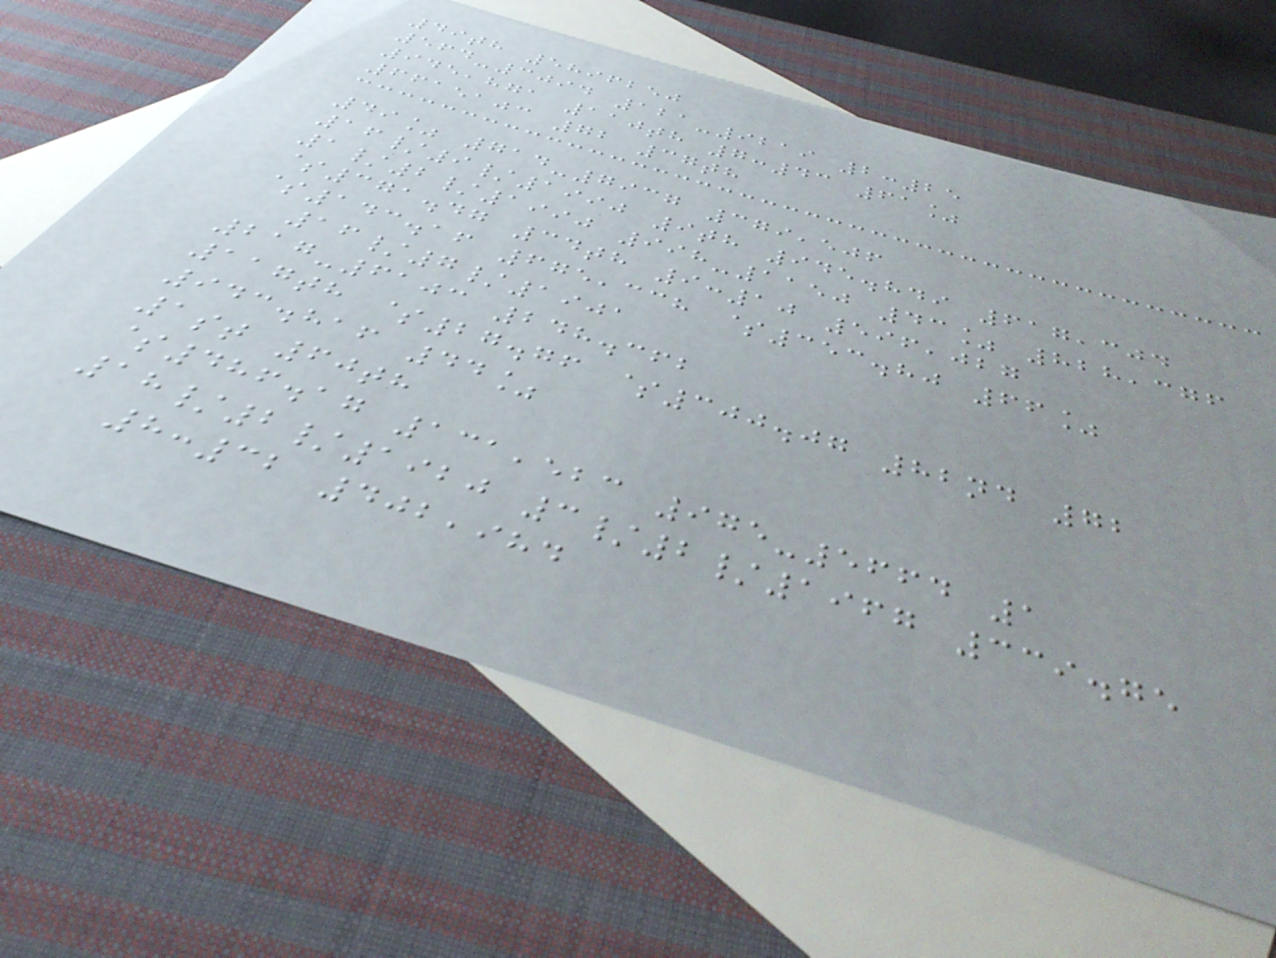49th 5896250
564-3094 121-9219 2:25
945,871 110th 7:43 61%
6615103 72 37th
49% 714-7937 379,506
16/9/1990 9th 945.849 617,304
1/2/1990 998-1150 43% 828,376
$371.47 34th 9:10 596,027
$143.16 675,338 $353.80 66%
16/7/1901
217-6103 248.362
117th $27.76 $300.07 82nd 72
943.816 44%
1st 60th
$486.17 131,523 975-5664 1
18/2/1920 3/2/1967 339.75
8:32 402,984
